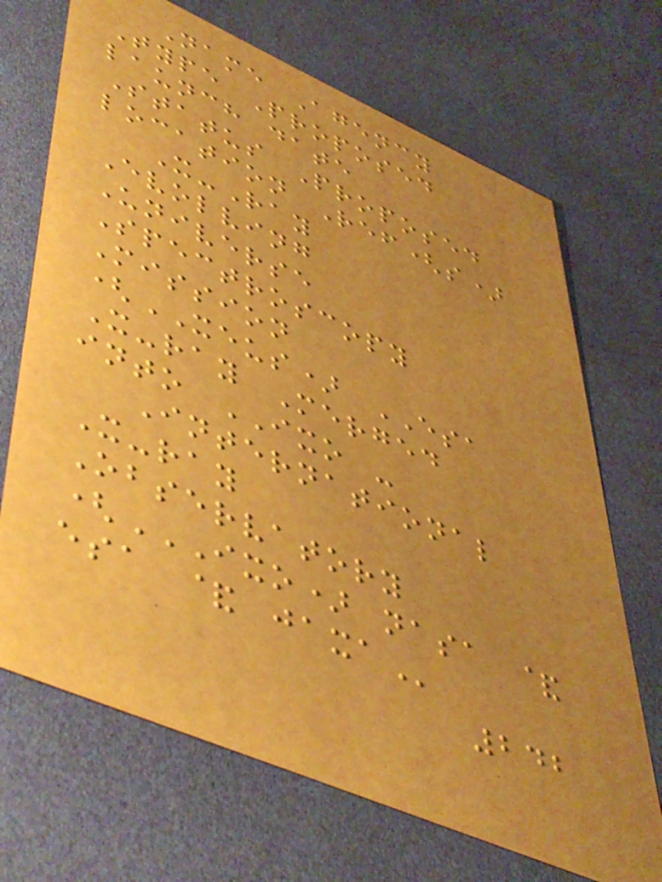Name Agency
Type Proposed
launch date
Status Proposed
location Ref(s)
X-Ray
Evolving
Universe
Spectroscopy
Mission
(XEUS) ESA
X-ray Merged
into IXO -
International
X-ray
Observatory
(IXO) NASA &
ESA & JAXA
242
